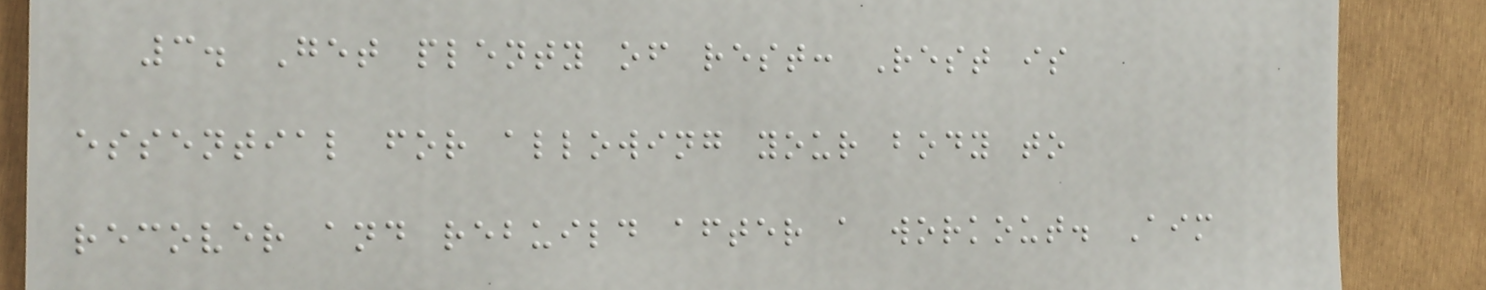3. Get plenty of rest: Rest is
essential for allowing your body to
recover and rebuild after a workout. Aim
